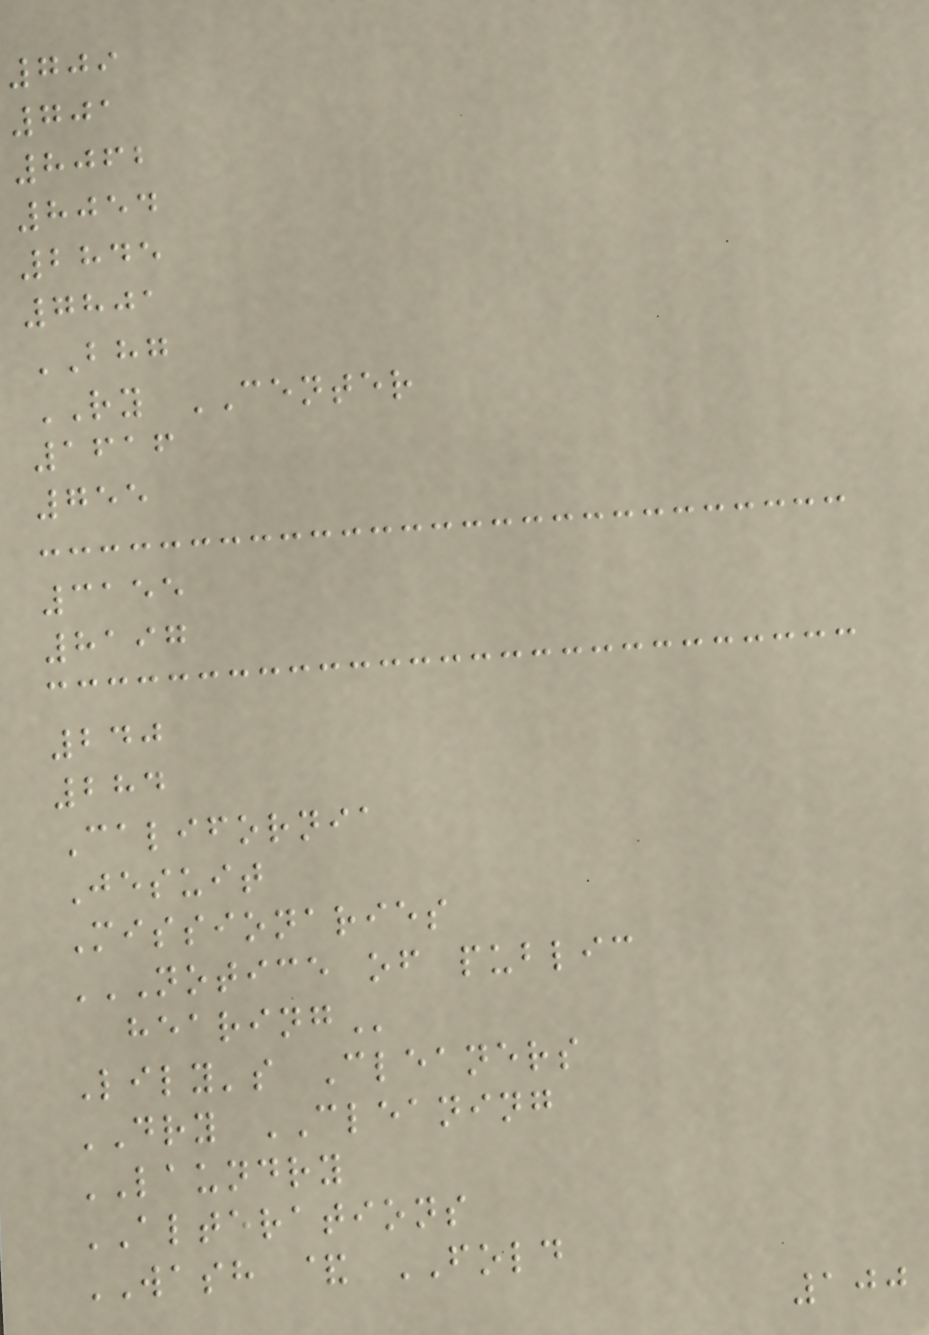709
701
8062
8054
2845
7801
BHG
RY CENTER
1616
755
3155
8197
240
284
California
Jesuit
Missionaries
NOTICE OF PUBLIC
HEARING
Lily's Cleaners
DRY CLEANING
LAUNDRY
ALTERATIONS
WASH & FOLD
100
